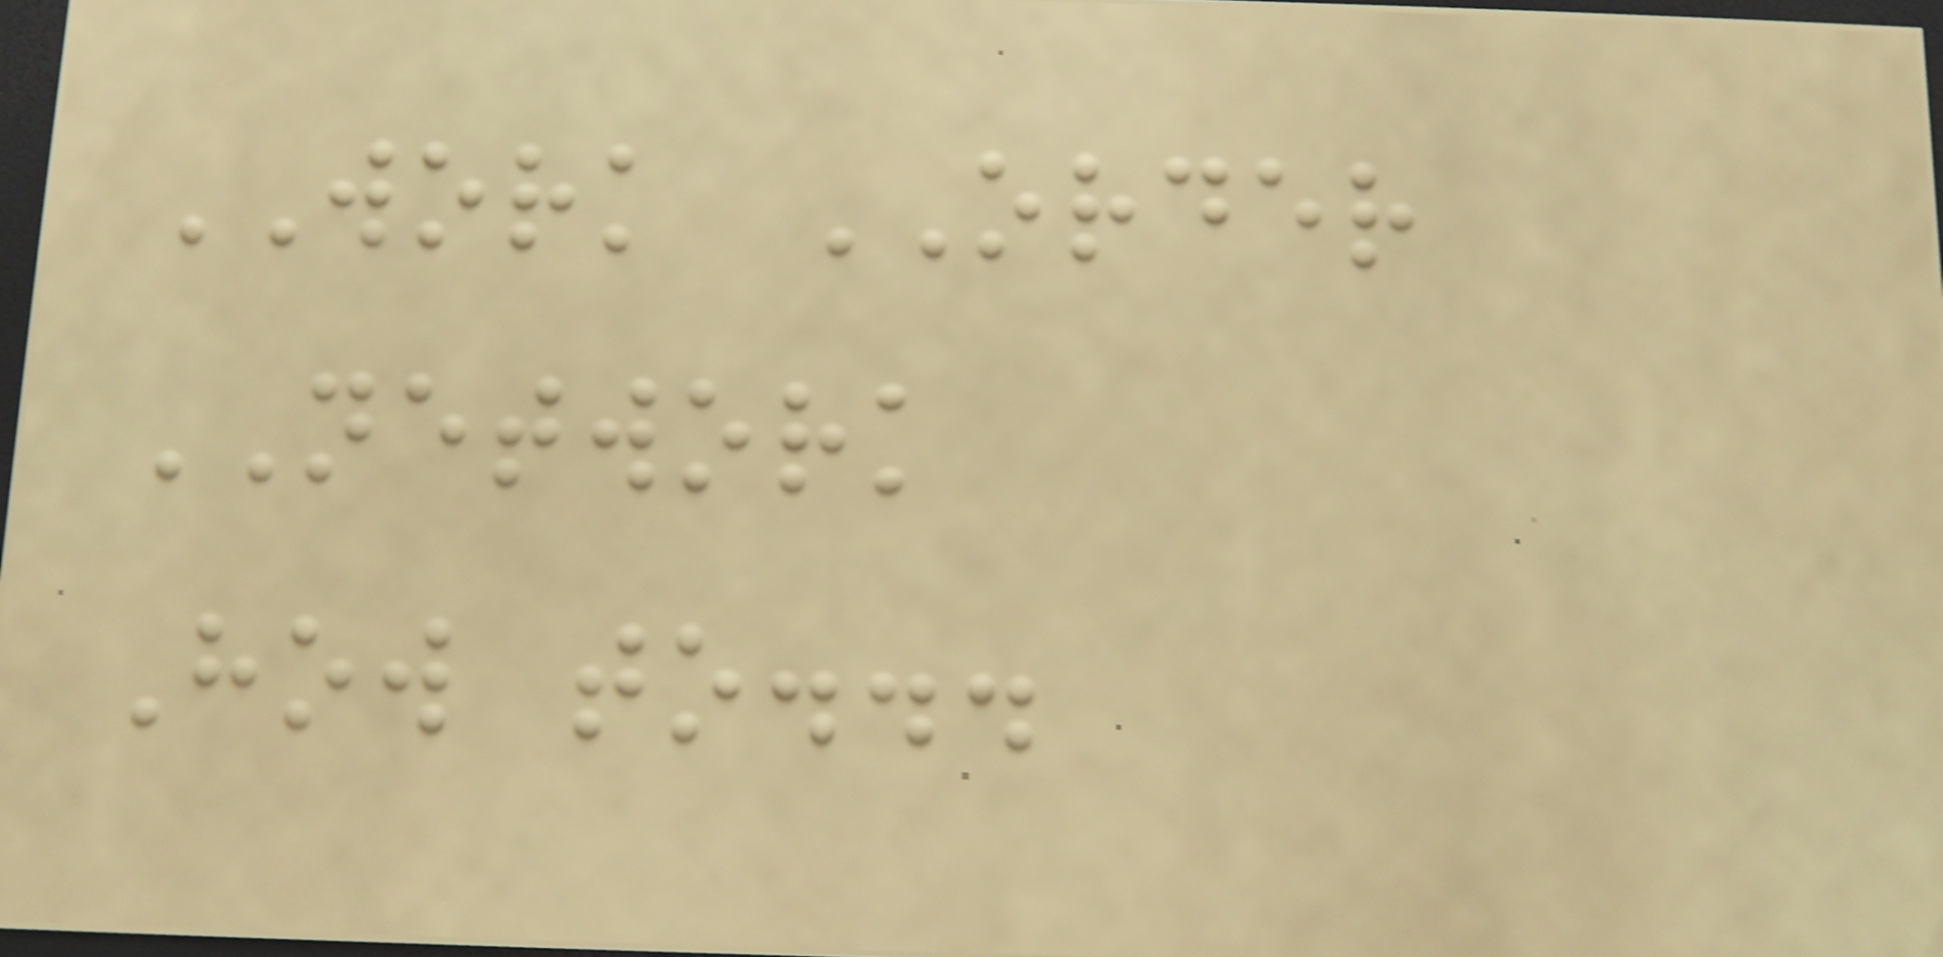WORK ORDER
NETWORK
How to...
